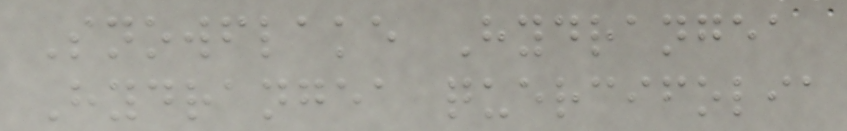Snowflake Hydrangea
Hydrangea quercifolia
